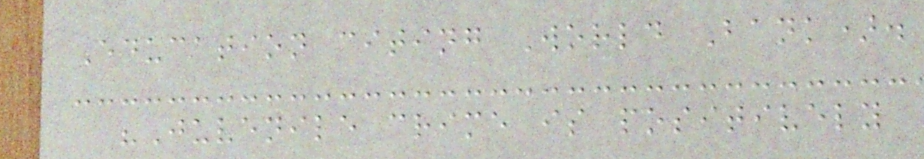Education citing World Bank).
"Juvenile crime is positively
